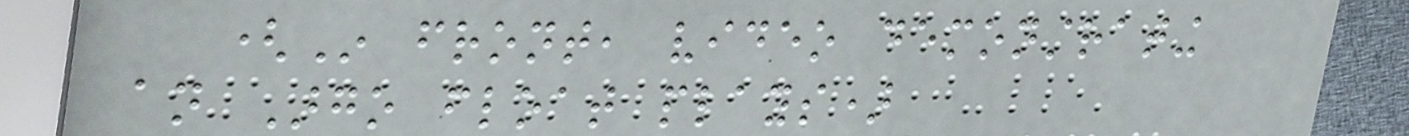(In front, video demonstrating
an Argo float plays)
